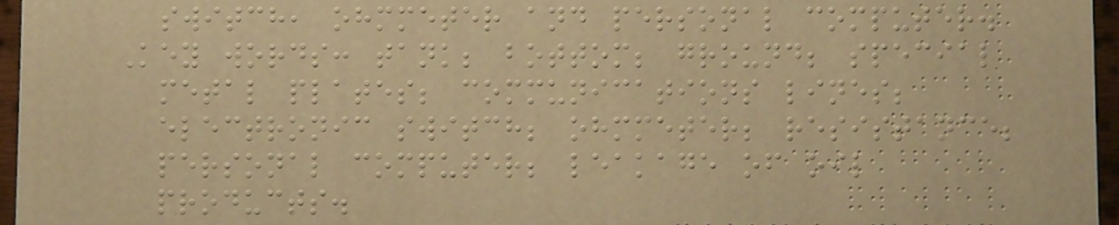switch, ohmmeter and personal computer.
Key words: tank; bottom; ground; special
metal plates; communications lines;
electronic switch; ohmmeter; resistance;
personal computer; leakage of oil
products.
